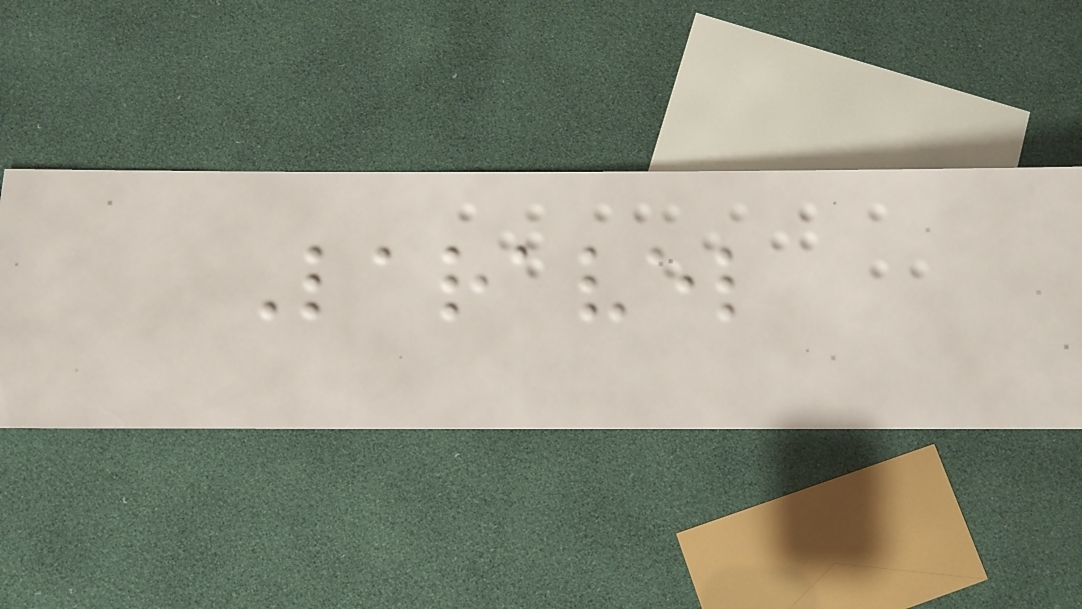Laravel
